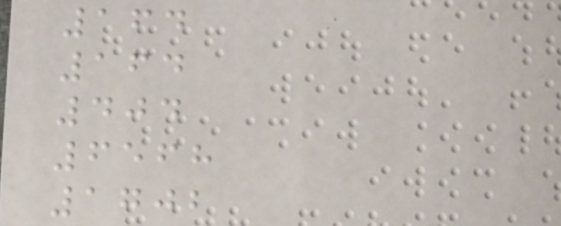164
164
404
6568
1702
